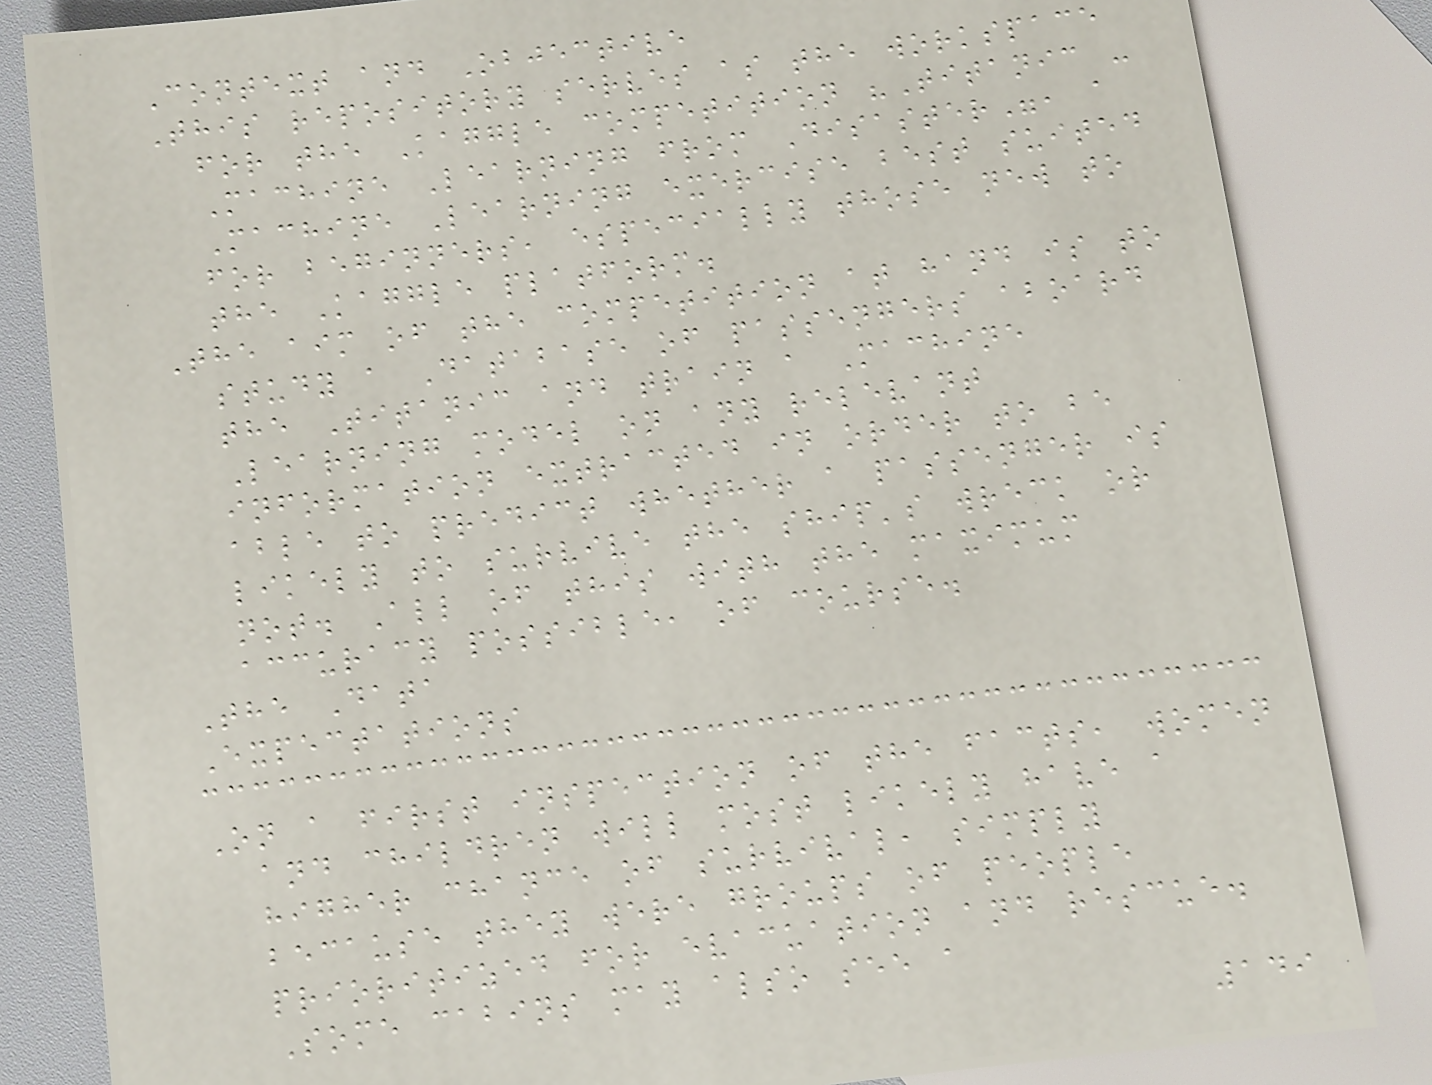Context and Objective
This repository serves as the workspace
for the Kaggle competition "Titanic -
Machine Learning from Disaster", a
Machine Learning exercise best suited
for beginners, especially those new to
the Kaggle platform.
The aim of the competition at hand is to
study a Database of passengers aboard
the Titanic and train a Machine
Learning model on any relevant
information extracted in order to be
able to predict whether a passenger is
likely to survive the ship's wreck or
not. All of this with the maximum
accuracy possible, of course.
The Data
Expectations
On a first inspection of the facts, women
and children will most likely have a
higher chance of survival, simply
because they were groups of people
prioritized for evacuation and rescue.
Some cabins may also see a
149
